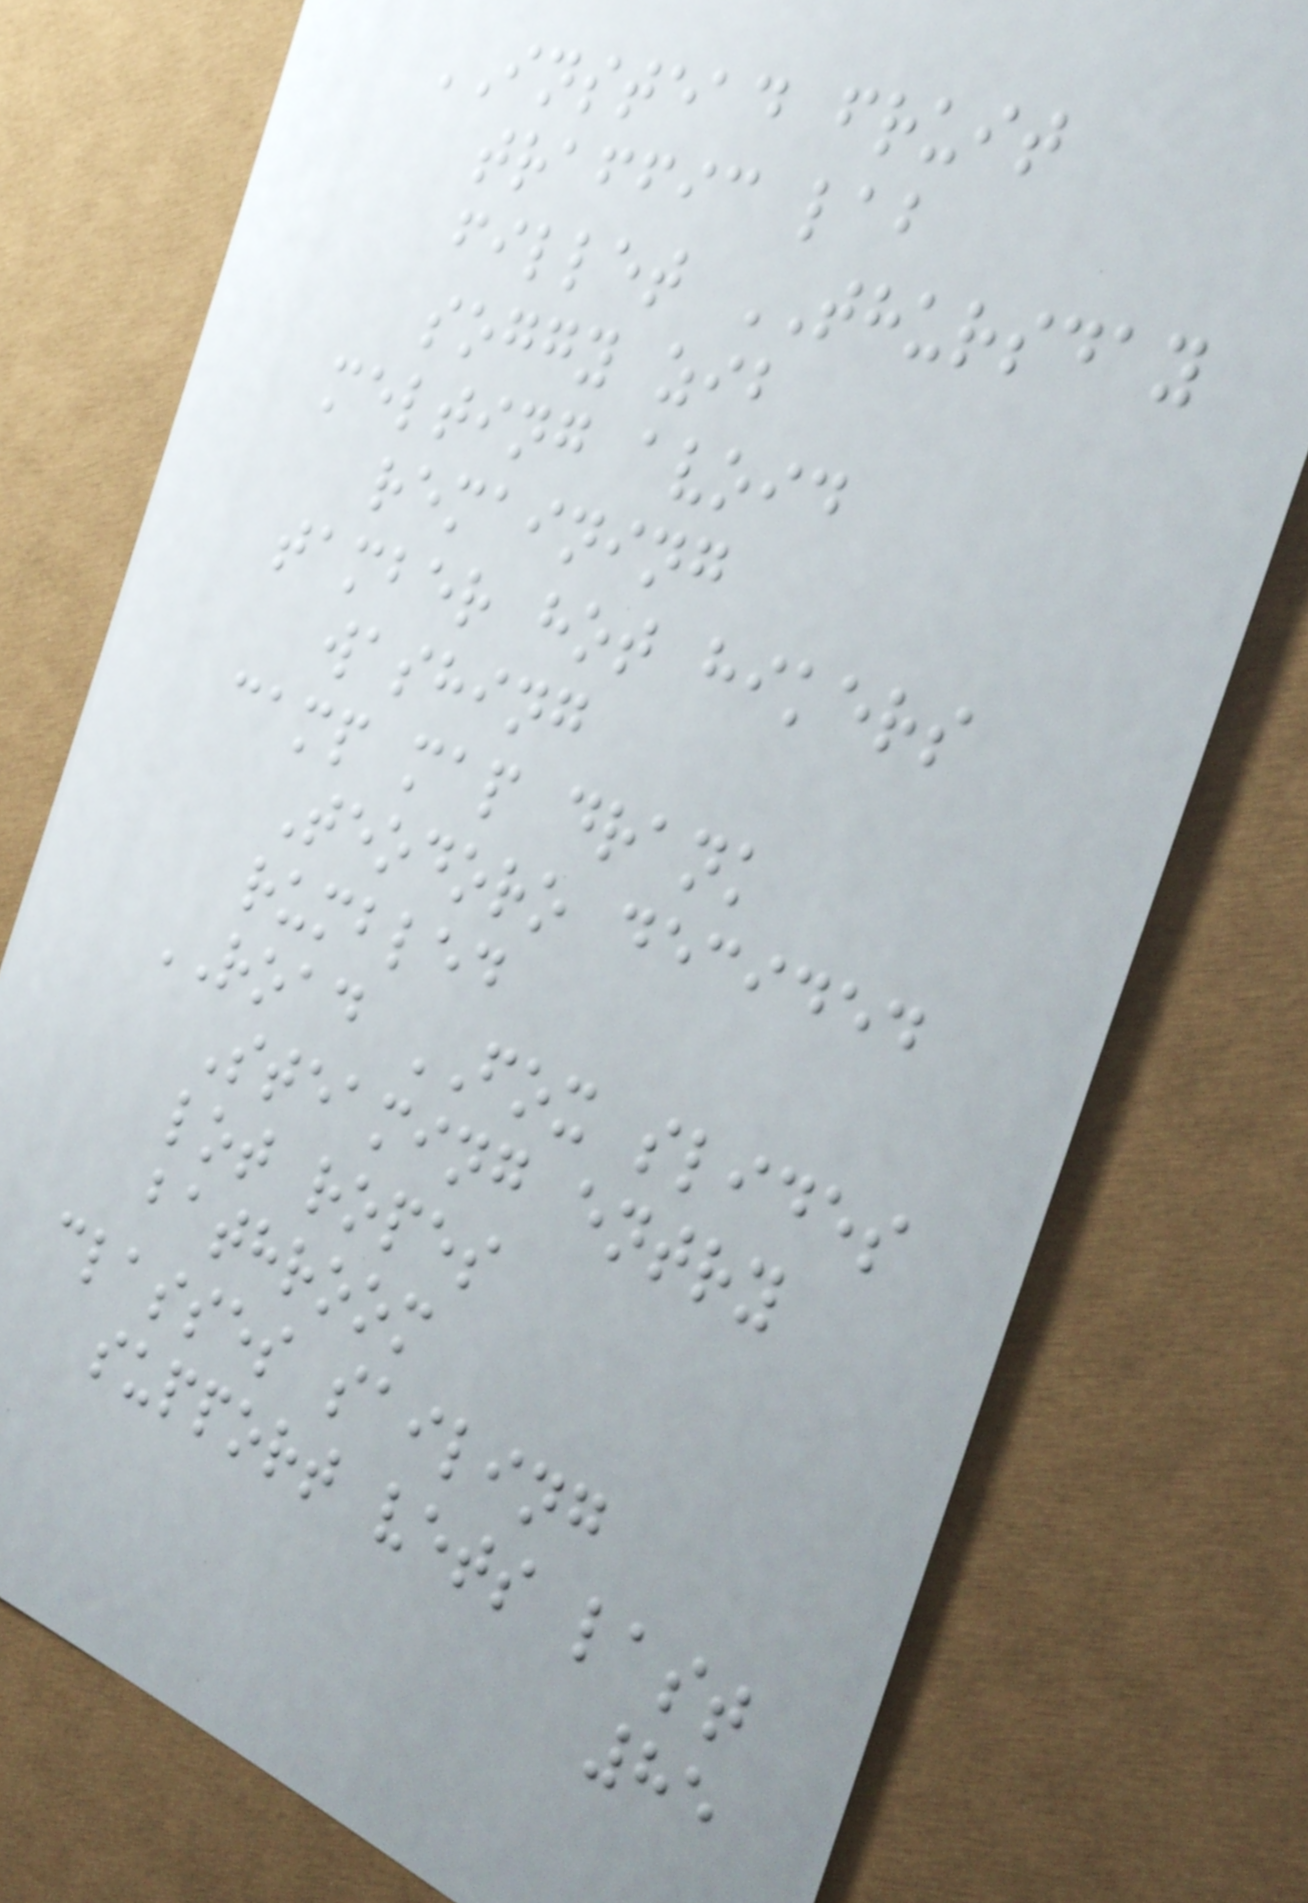INSTEAD fruit
traffic lab
fillet THURSDAY
soggy zib
melting avoid
remaining
tamber hot hikers
washing
camp map drank
Teodoro decided
rumbled
ROAD FOX slides
Steaming entry
lot ropes
bathroom
classes sailing
support vets last
85
